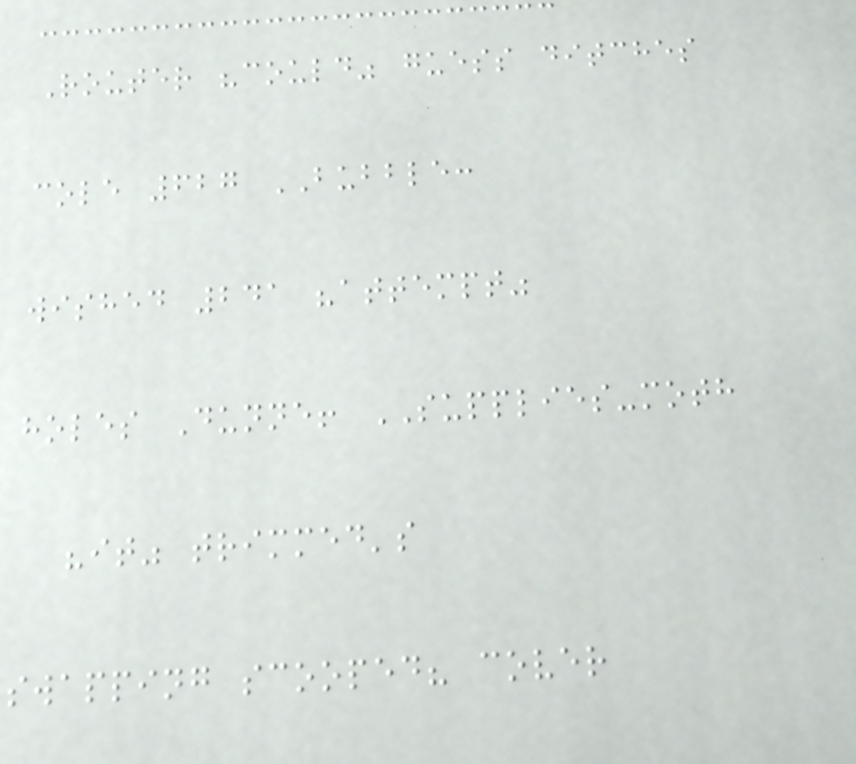Router "could" guess ditches
cole 627 BUBBLE:
wished 241 "attempt"
holes Dunne! SUPPLIES-moth
"it" trimmed's
swapping scooped? cover
